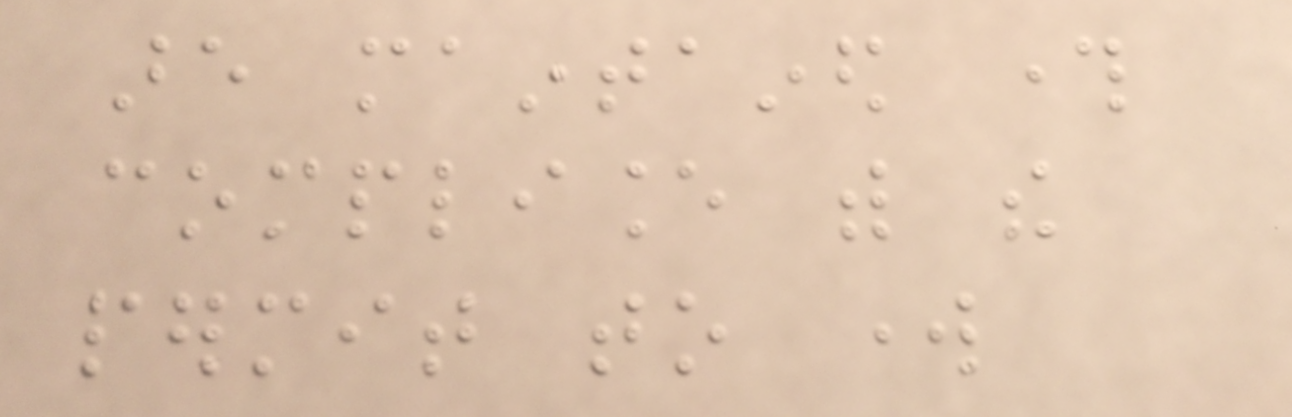are maintained through
compliance with the
permit to work
